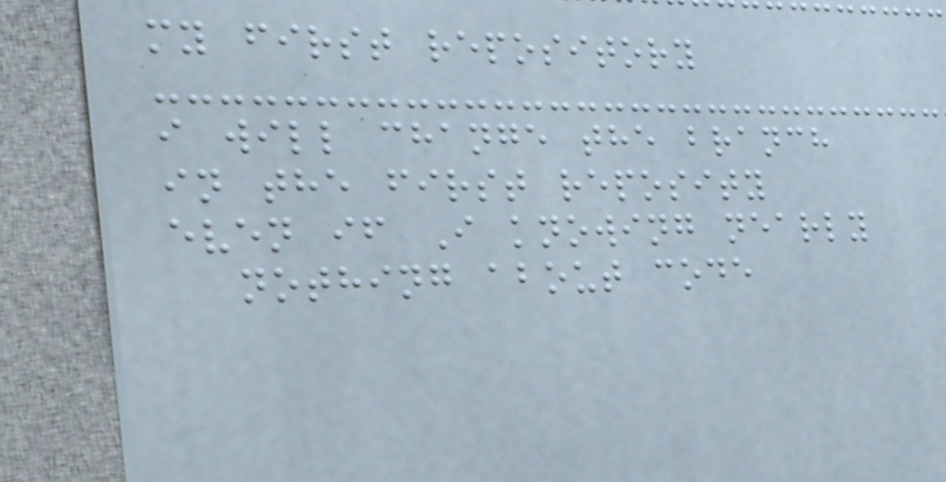my first repository
i will change the branch
in the first reposity
even if I knowing nearly
nothing about code
